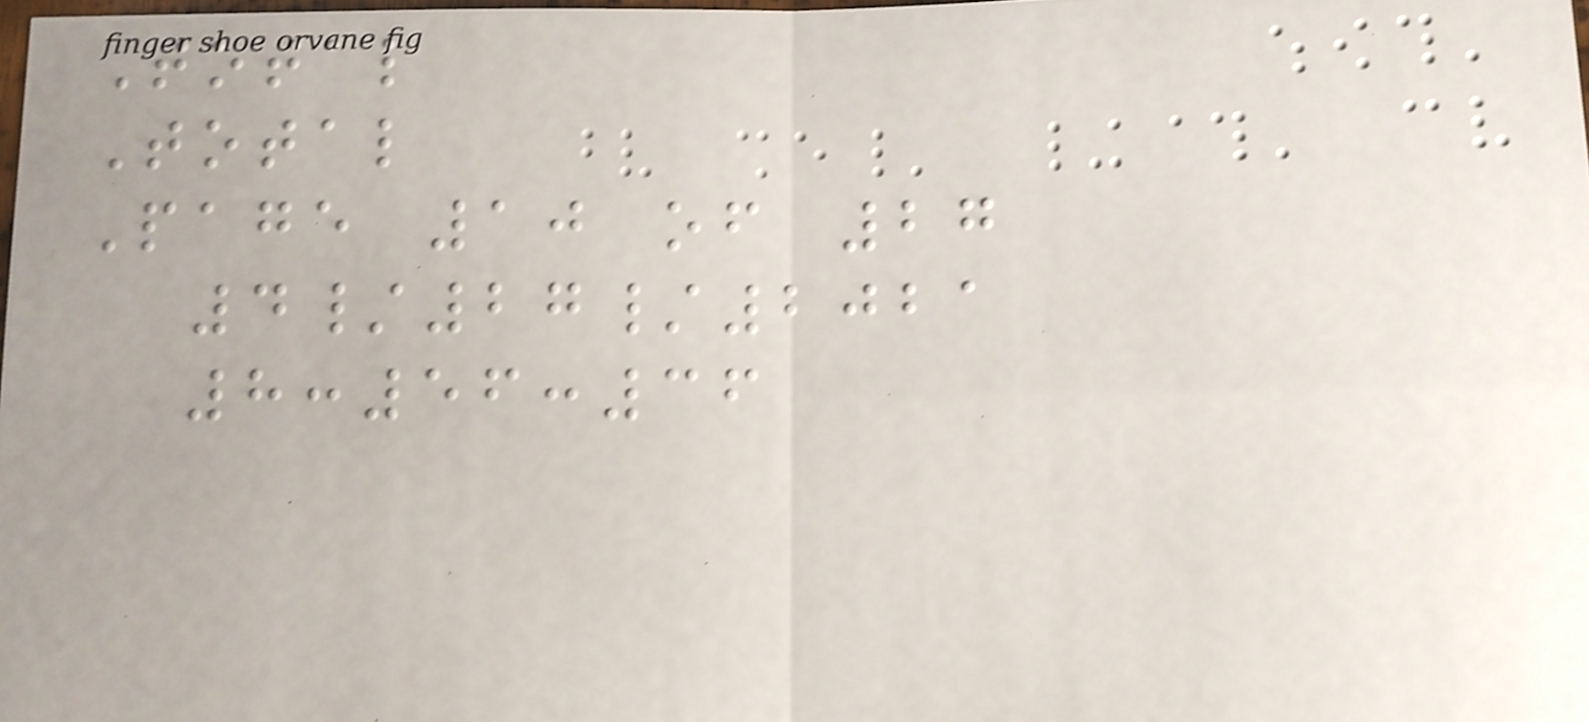Total
Total
Page 10 of 27
4/27/2021
8:56:36
